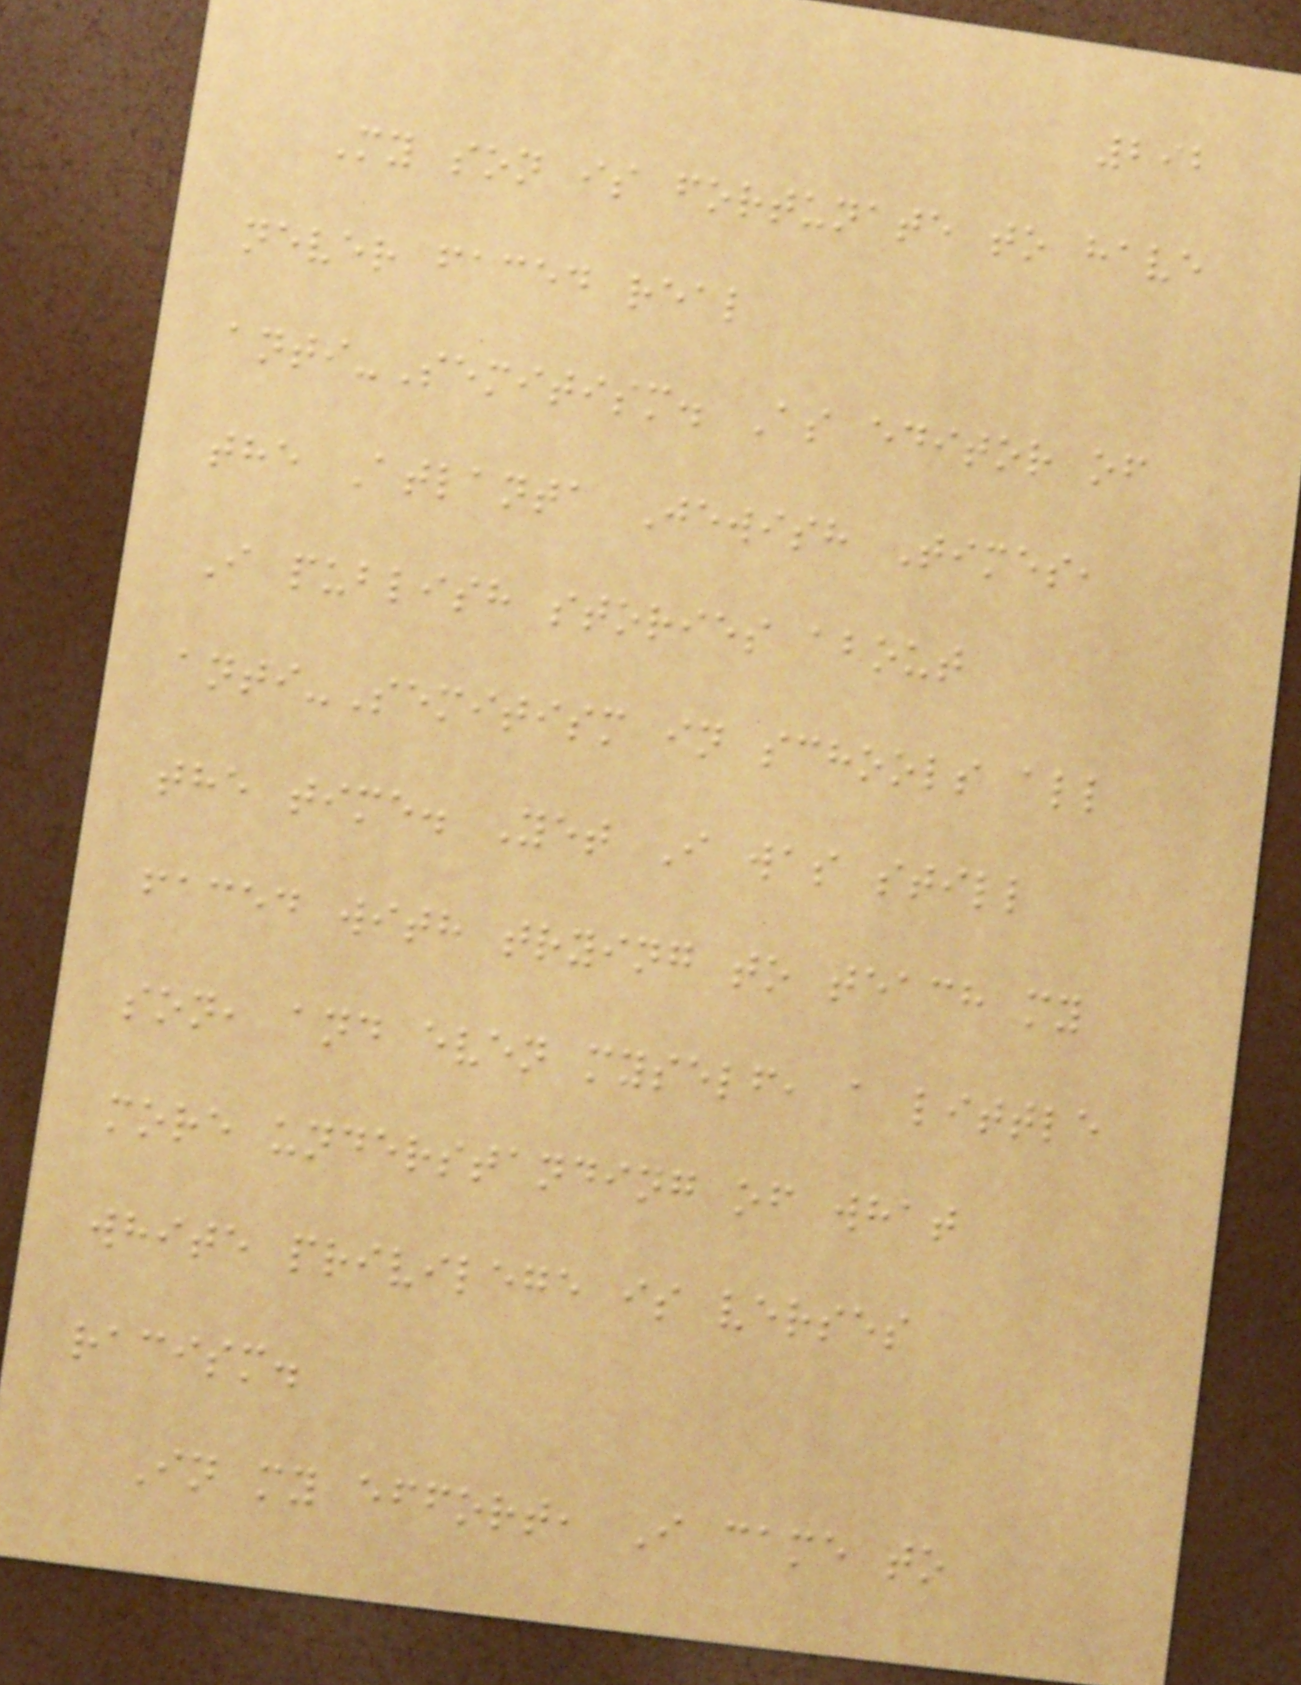292
My son is fortunate to have
never faced real
anti-Semitism. As editor of
the Atlanta Jewish Times,
I publish stories about
anti-Semitism in schools all
the time. Yet I was still
faced with trying to teach my
son, and even myself, a little
more understanding of what
white privilege is verses
racism.
In my effort, I came to
